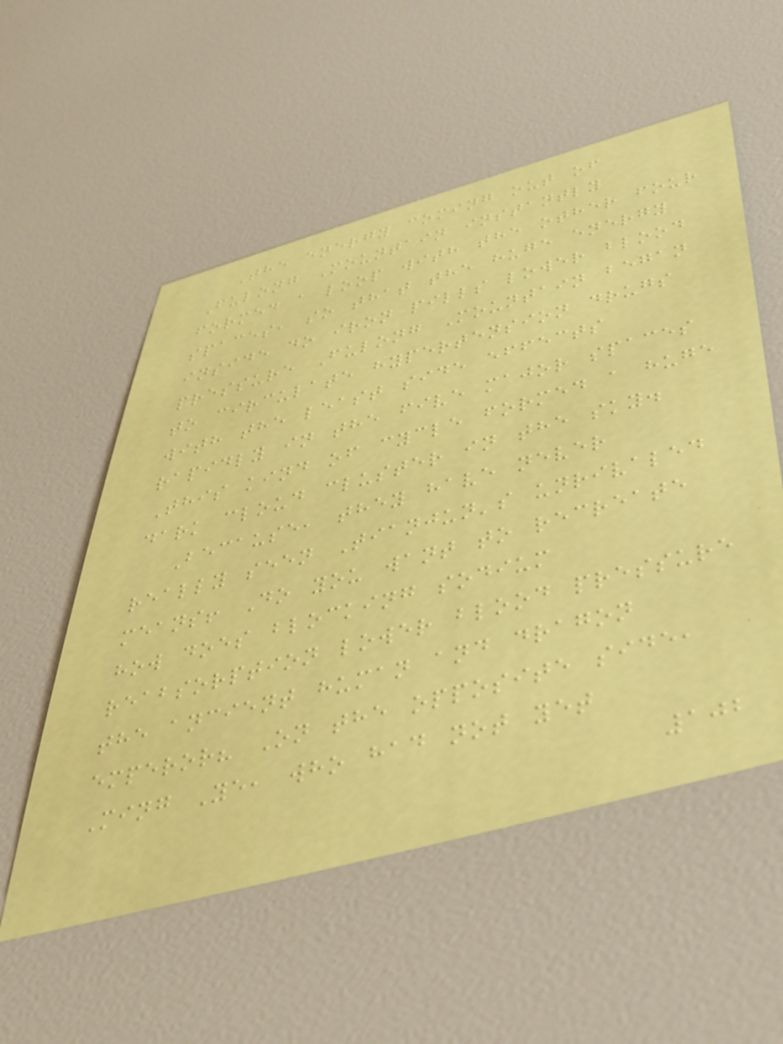The energy coming out of
Fulong Mountain instantly
formed a loop with the other four
spaces, so that the huge energy
inside do iron pills lower blood
pressure Fulong Mountain began
to circulate hypertension drugs
with the least side effects
rapidly in the five major spaces
This kind of cycle formed a huge
dark cloud cluster in the sky.
Because, they have never
really seen Tianjun's unrivaled
means! Do you want to recreate
how does blocking sodium
reabsorption lower blood pressure
the ancient human and dragon
emperor? On the opposite side,
Ming Ye, who had not yet
102
